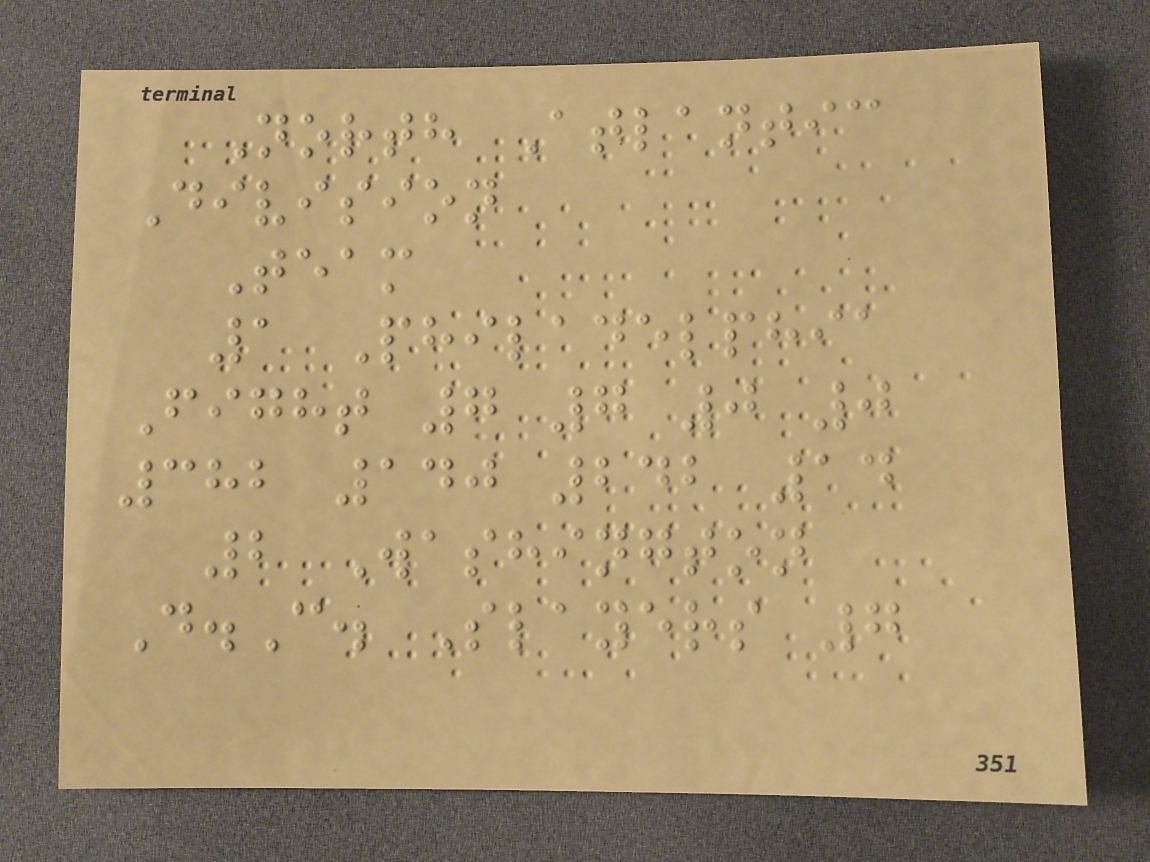North Atlantic
Division
Team
1 Philadelphia
Fight 7 7 0 0
382 140 242 14
2 Washington
D.C. Slayers 7
